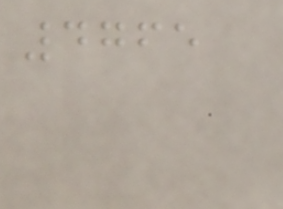4765
